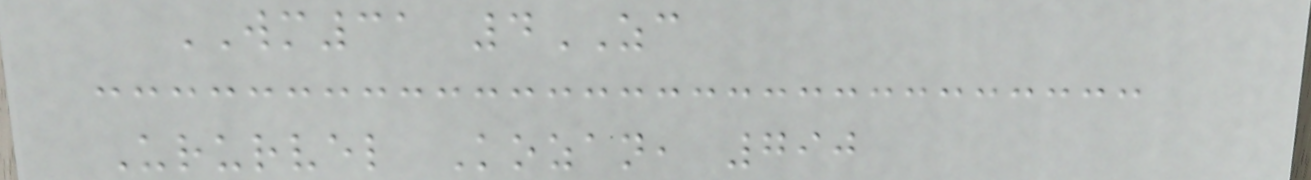WM31 4ZC
Ururvel Kozan, 790
